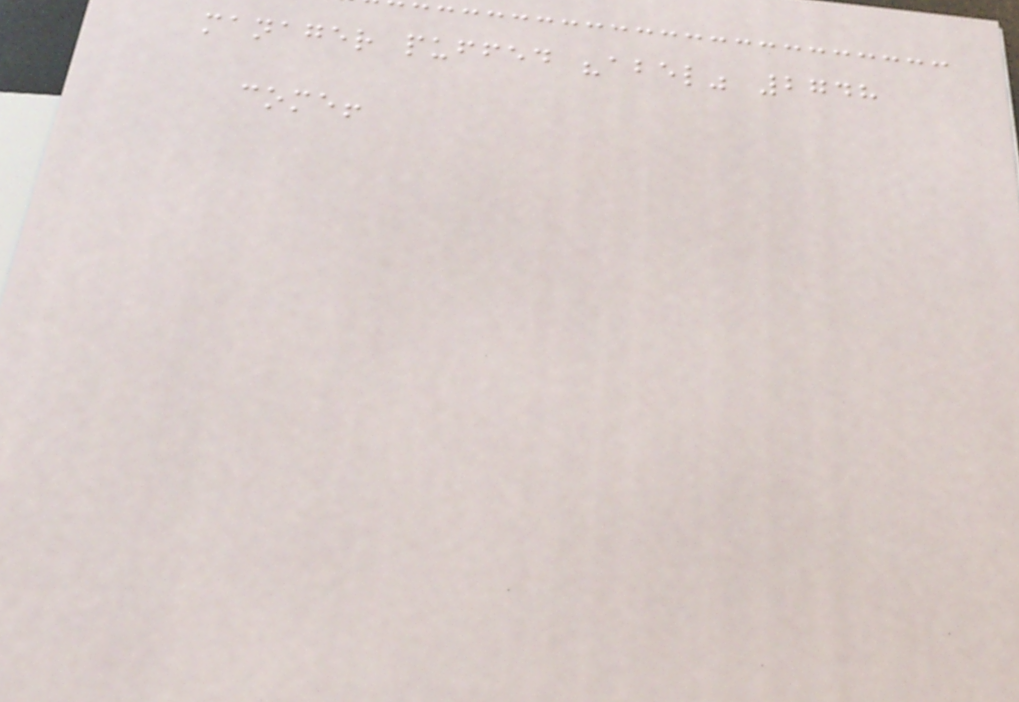manager puffed "abel" 2748
come!
